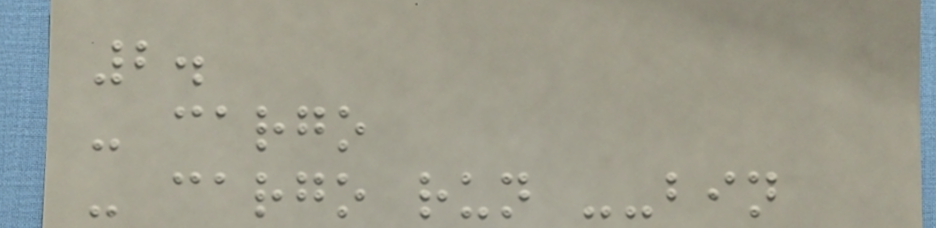2.
- cargo
- cargo run --bin
